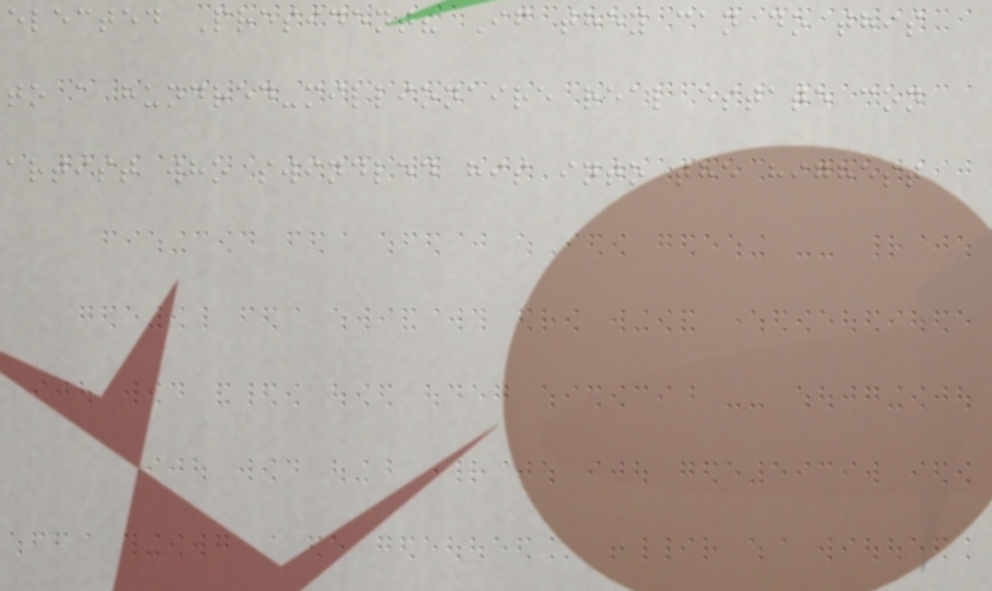elected President? If they can do this
to a hundred-millionaire real estate con
artist who swindled his into the highest
